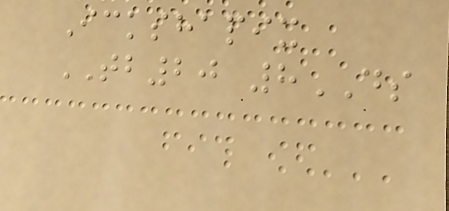Ickshapix
TB20 8DS
